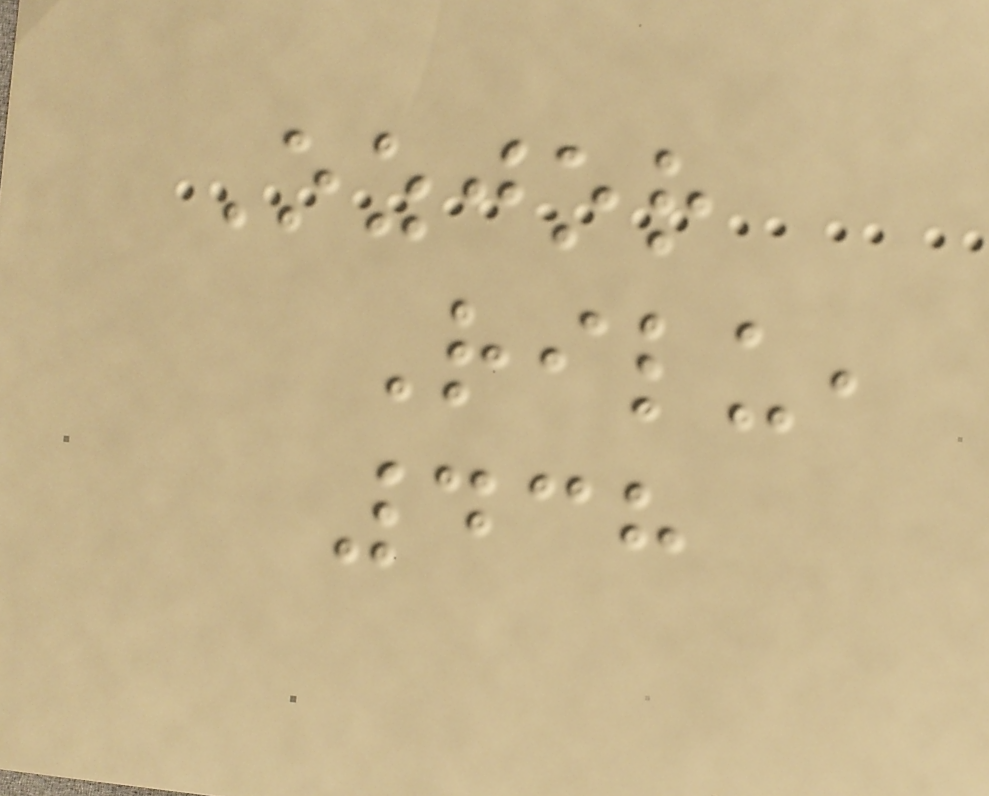Ozjor
Rilu,
438
